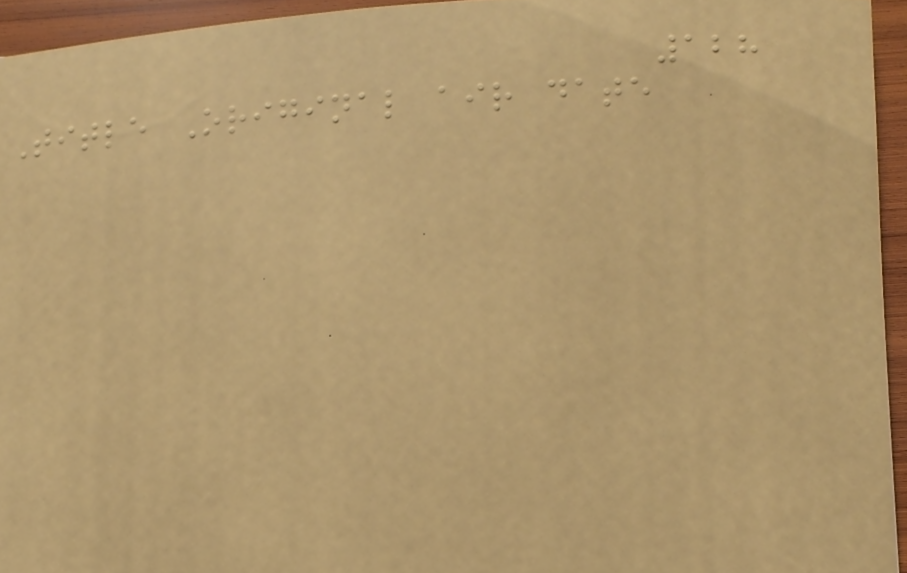128
Title Original air date
